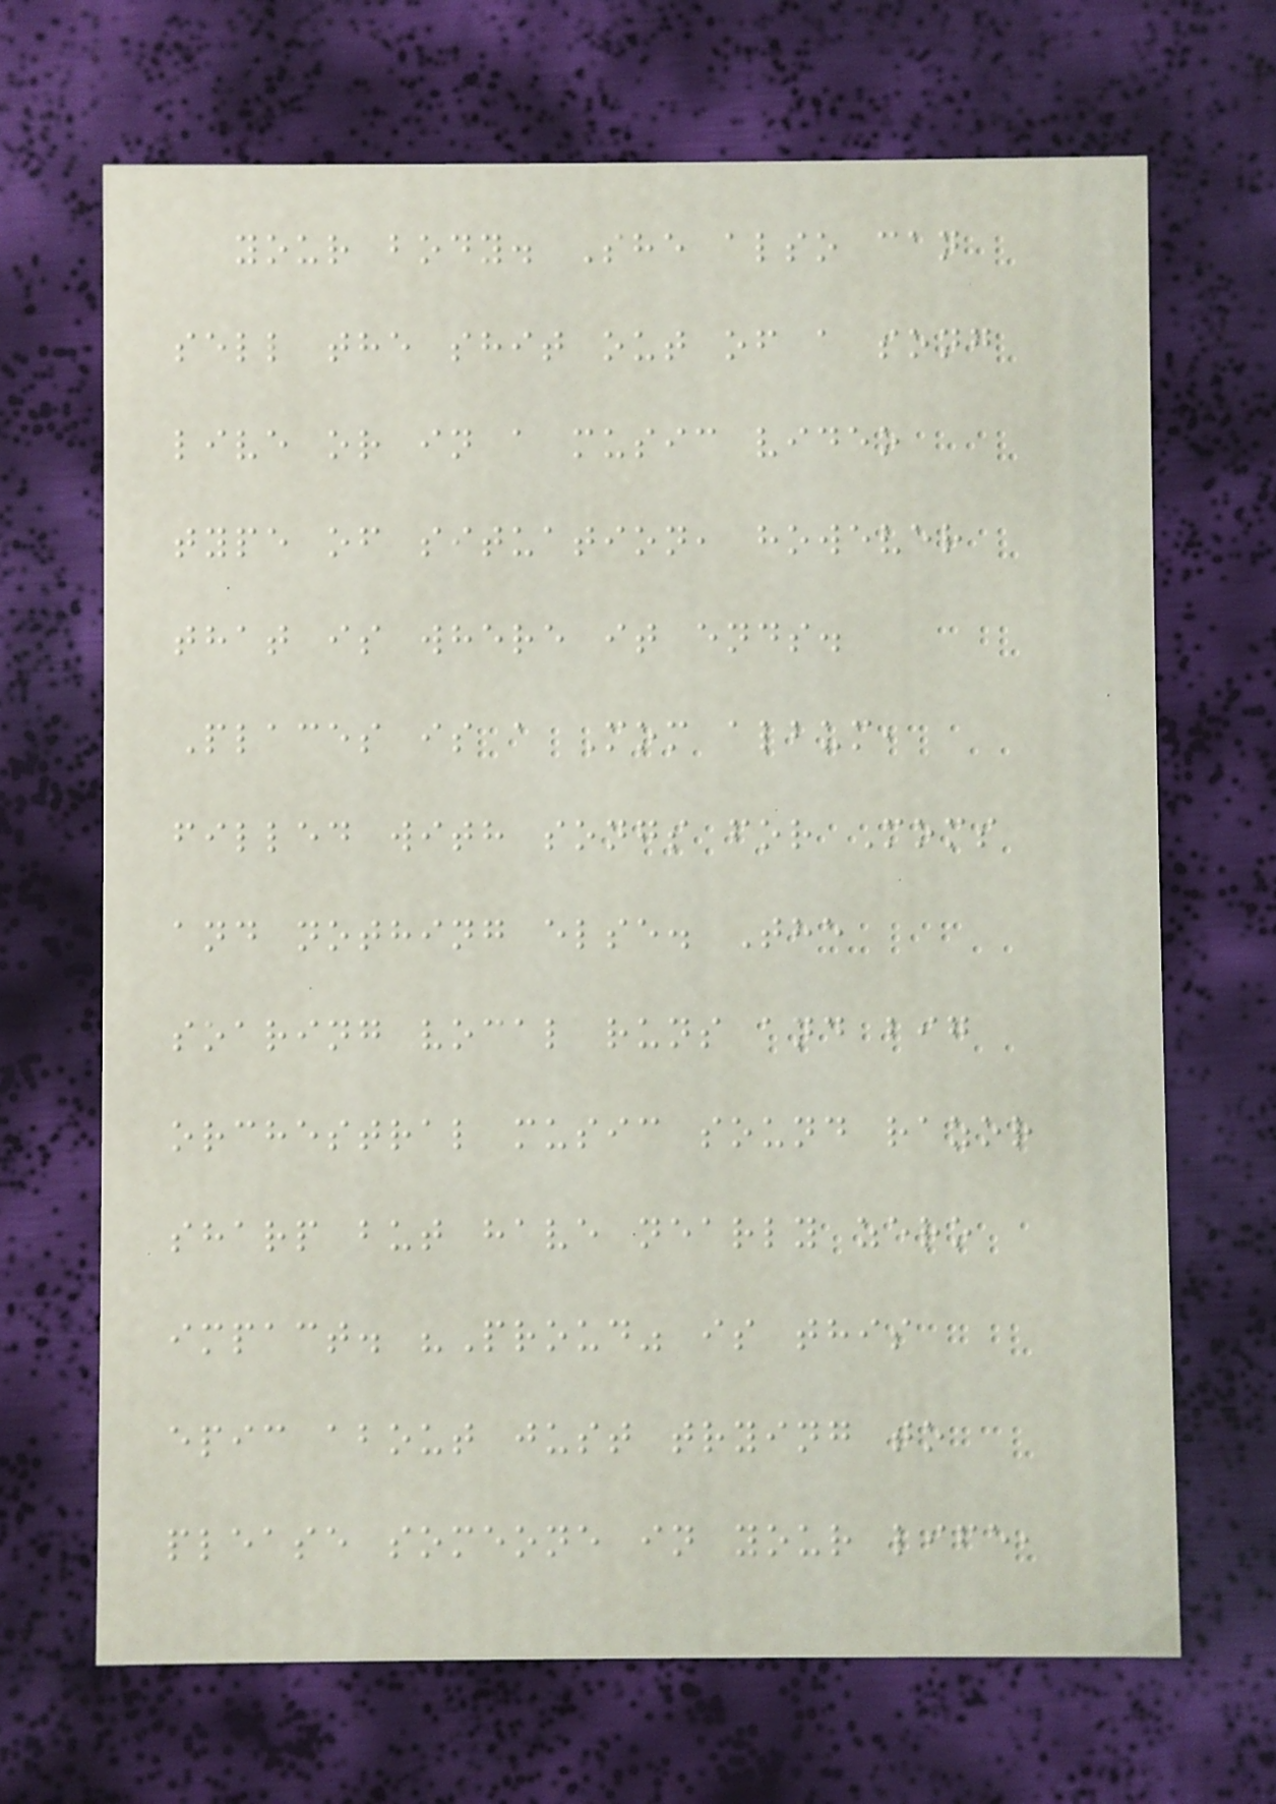your body. She also can
sell the shit out of a song
live or in a music video
type of situation, however
that is where it ends.
Places is a Mom album,
filled with songs for Moms
and nothing else. The
soaring vocal runs and big
orchestral music sound razor
sharp but have nearly zero
impact. "Proud" is this
epic about just trying to
please someone in your life,
